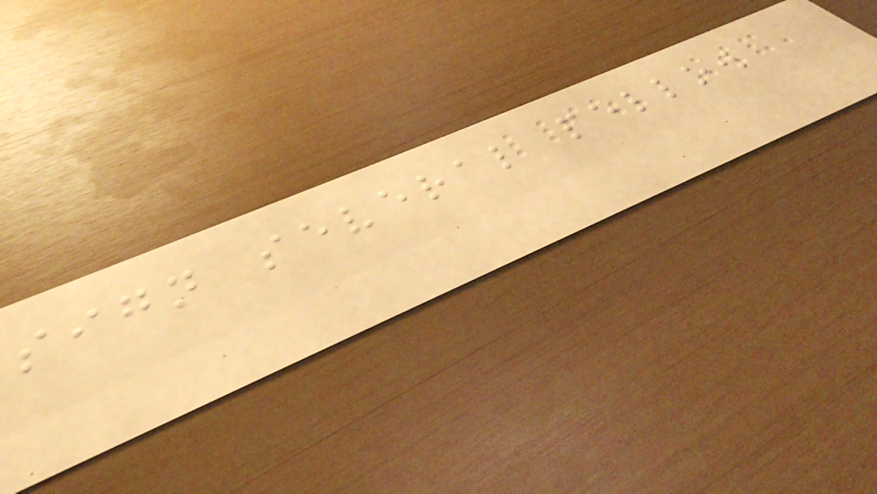sign several pellow
